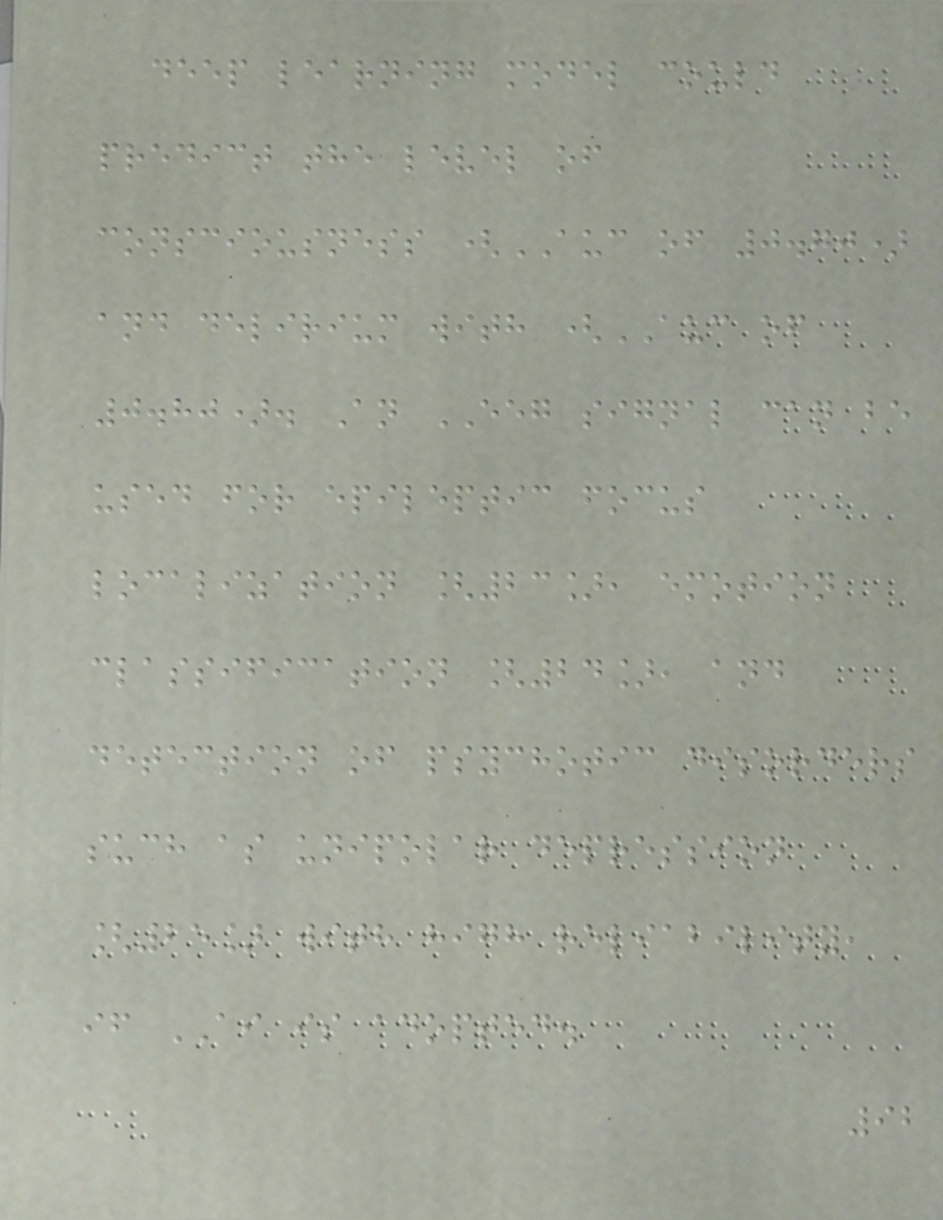deep learning model could
predict the level of
consciousness (AUC of 0.70)
and delirium with (AUC of
0.80). An EEG signal can be
used for epileptic focus
localization [23], emotion
classification [24], and
detection of psychotic disorders
such as unipolar depression
[25] with high reliability,
if AI is adopted.
92
